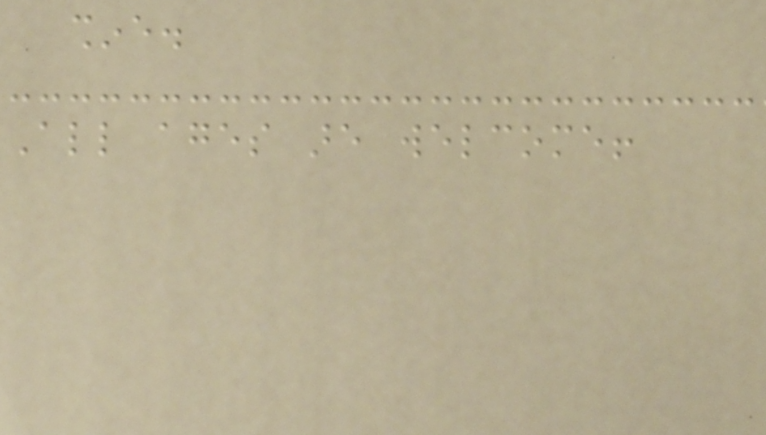shine.
All ages are welcome!
